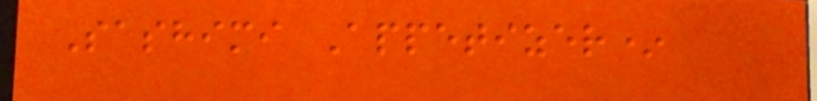Sashimi Appetizer*
